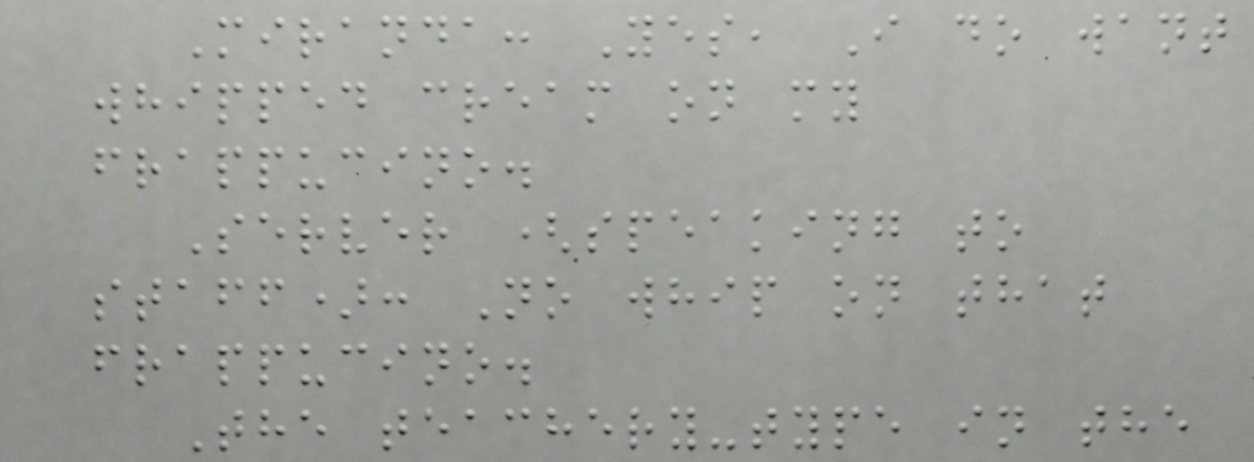Miranda: Yes, I do want
whipped cream on my
frappucino.
Server (speaking to
staff): No whip on that
frappucino.
The teachery-type in the
